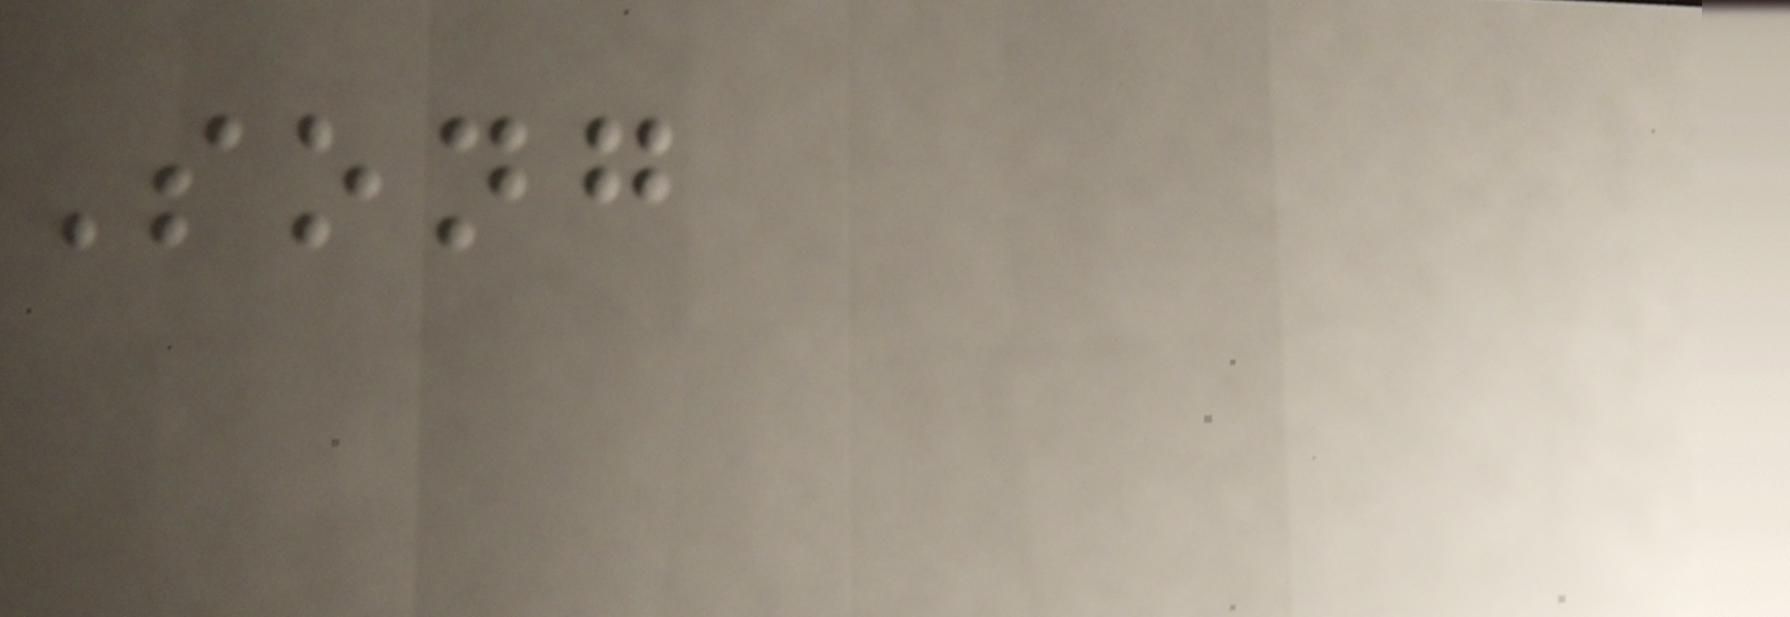Song
